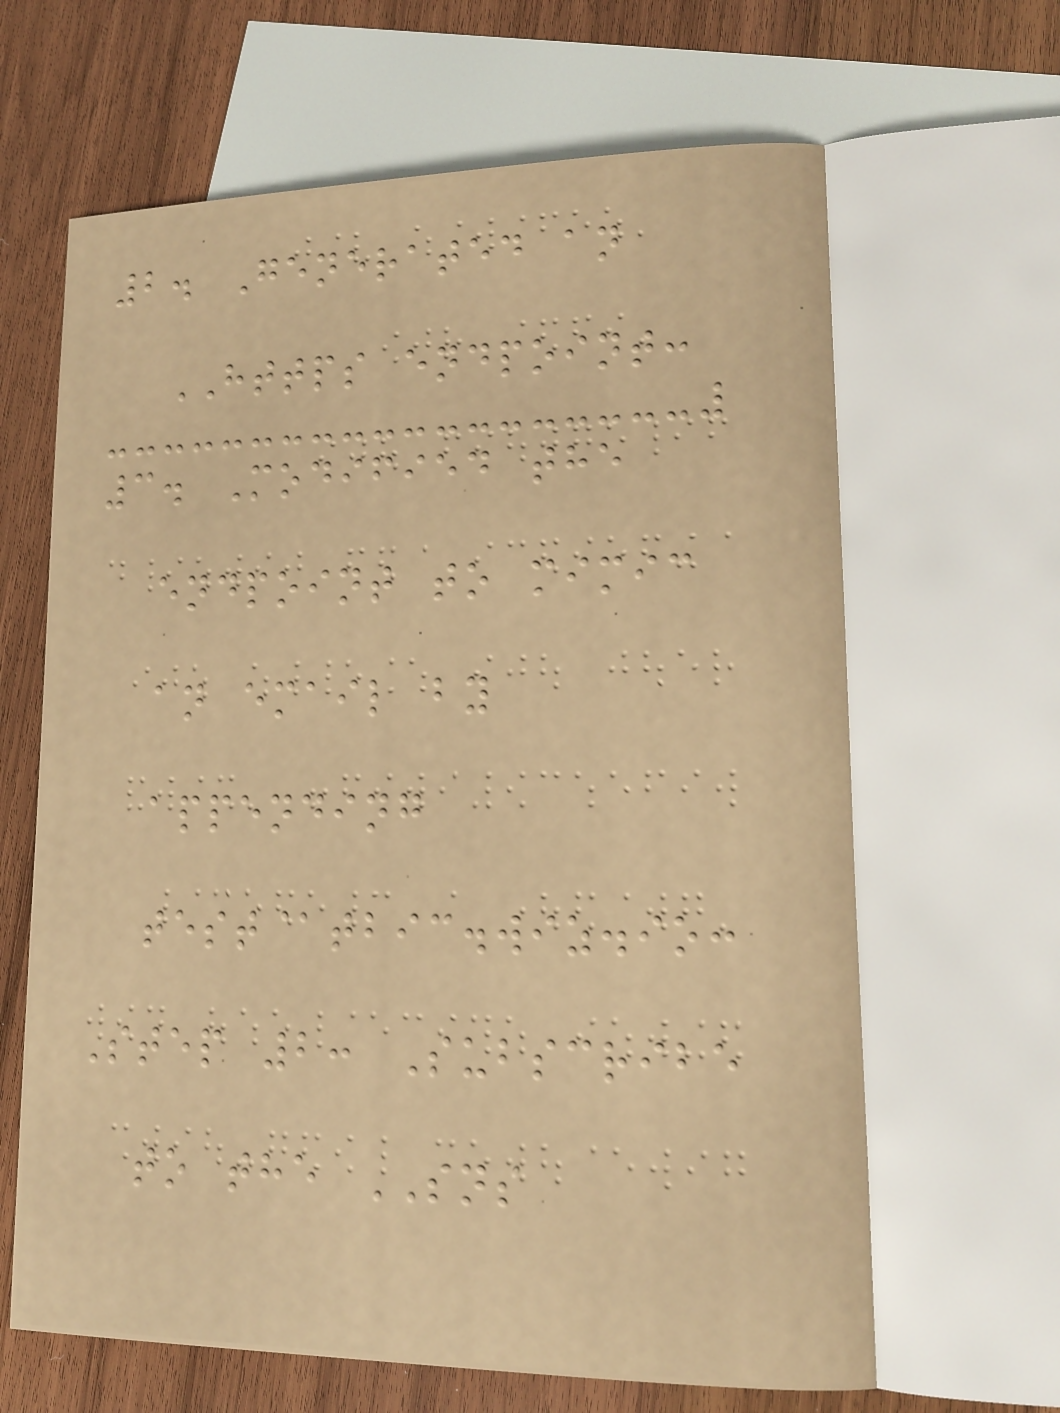2. Generated an
HTTPS endpoint:
3. Modified the
endpoint to mimic
an email by
appending
test@tbic.wiz.io:
Step 2: Subscribe
to the SNS
